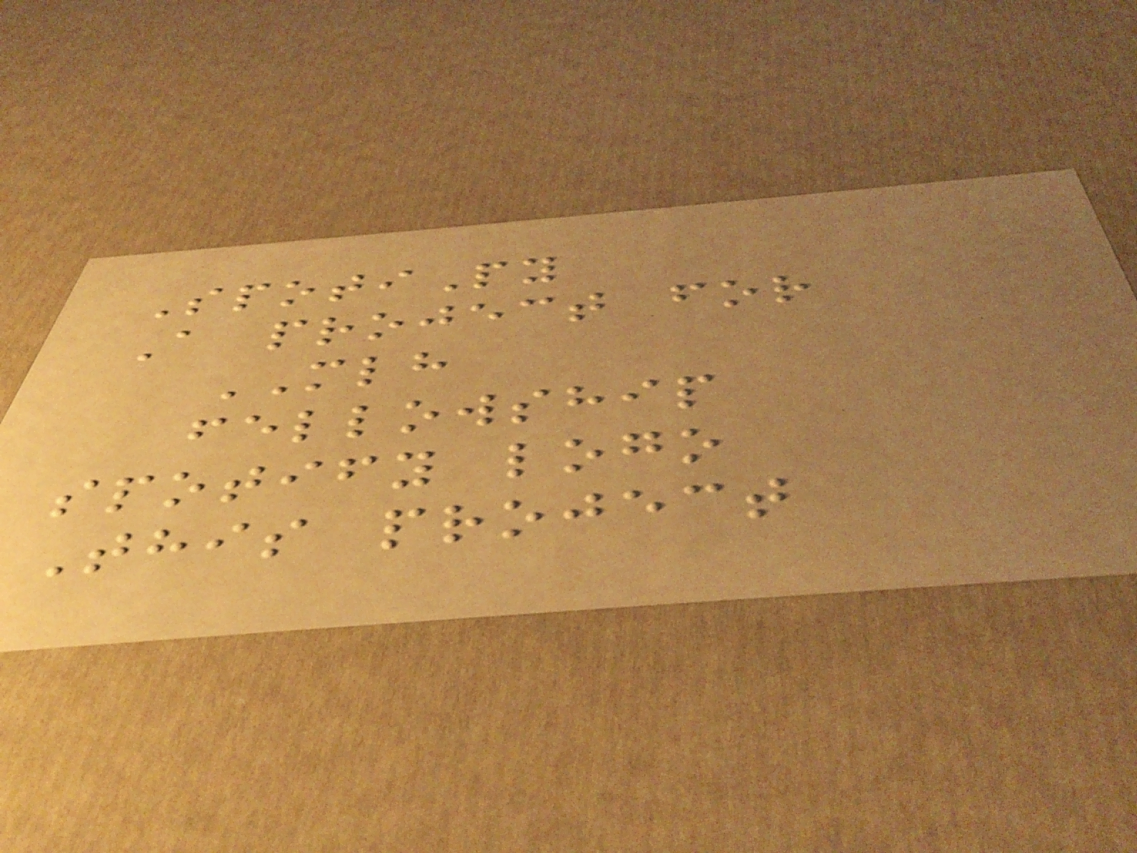SpotiPy
A project for
MLH
fellowship
spotify logo
This project
